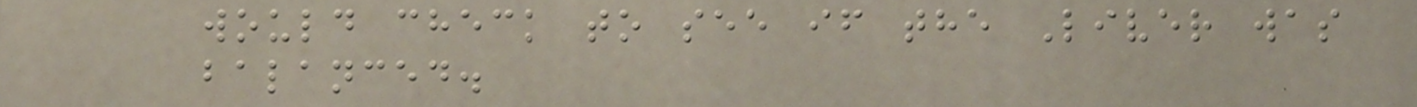would check to see if the Liver was
balanced.
